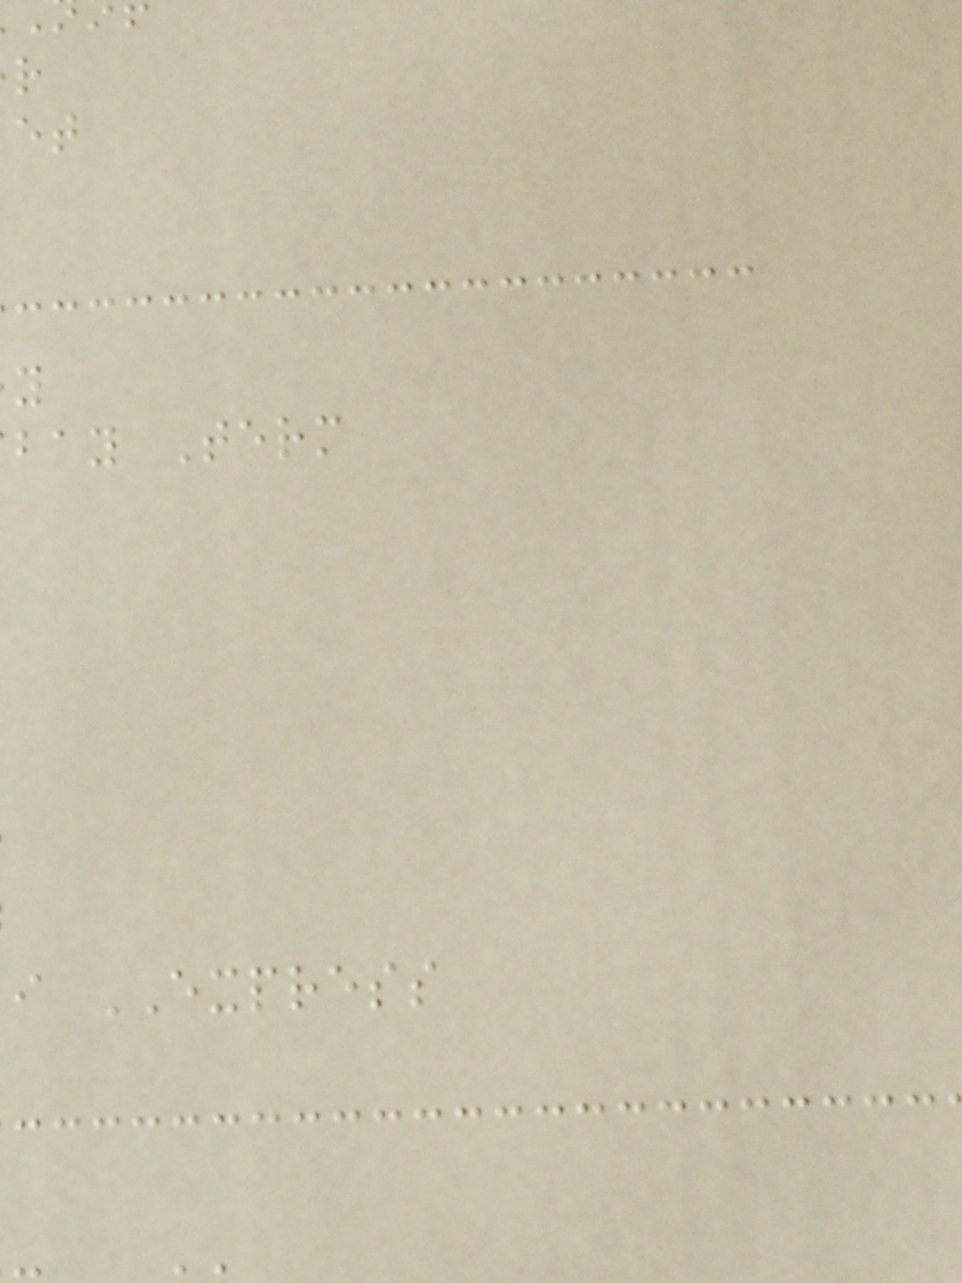bay Term
i EXPRESS
